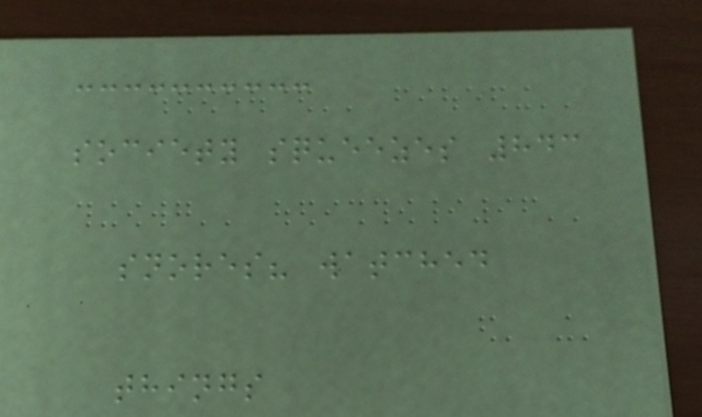society squeezes 843
snores? watched
things
